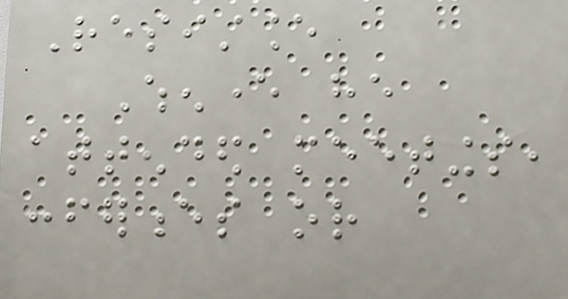Resistance
Whenever he
attended meetings,
conferences or
